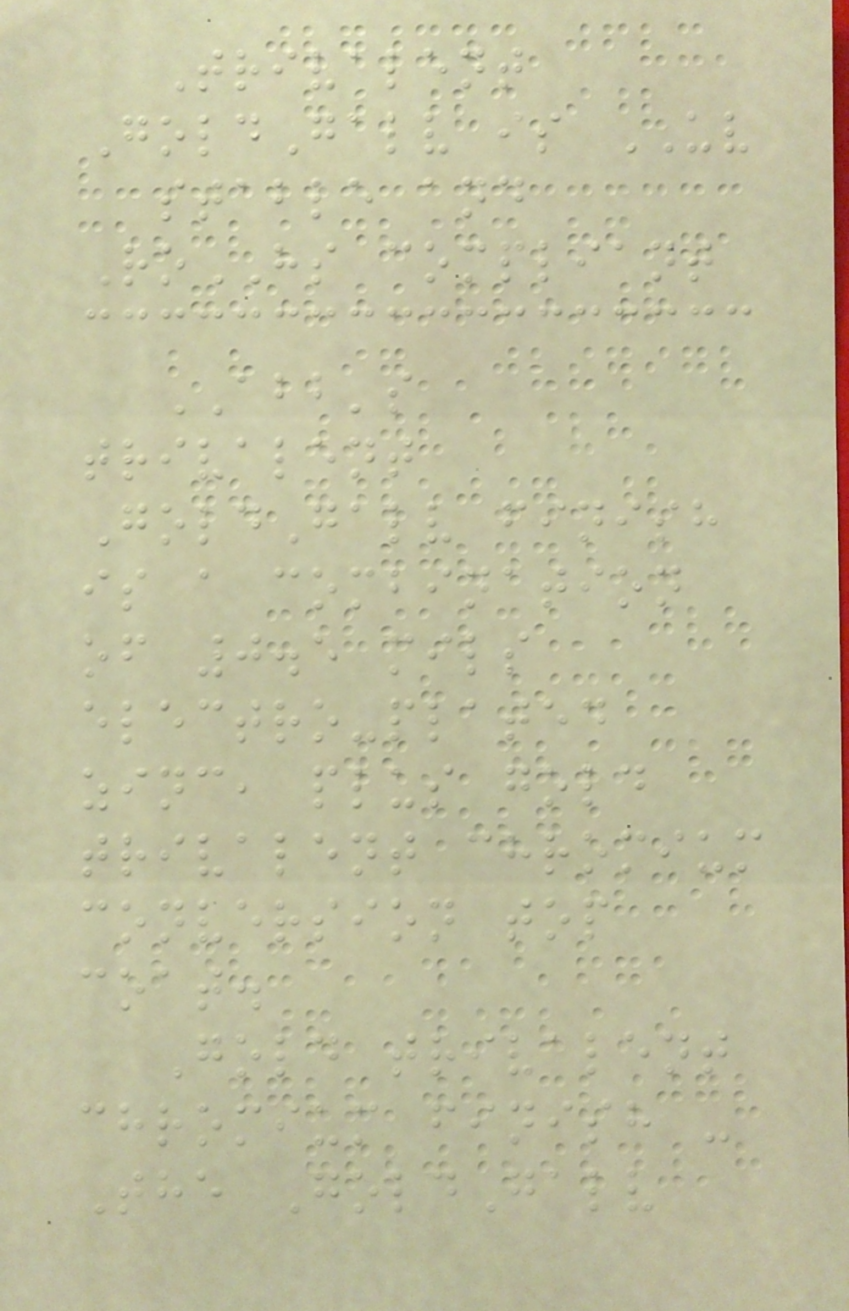Trivalent
GoldGalv is UV
stable and
RoHS compliant
ABB's
trivalent
GoldGalv finish
is a combination
of 0.5 mils
electro-plated
zinc, plus gold
trivalent chromium
conversion top
coat.
Gold trivalent
chromium finish -
The GoldGalv
